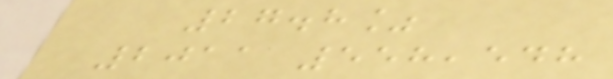27.8%
2011 558,548
